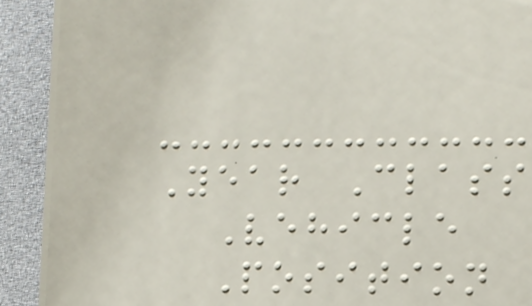Year Class
Vehicle
Position
